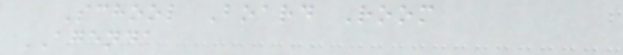School Board Room
AGENDA
